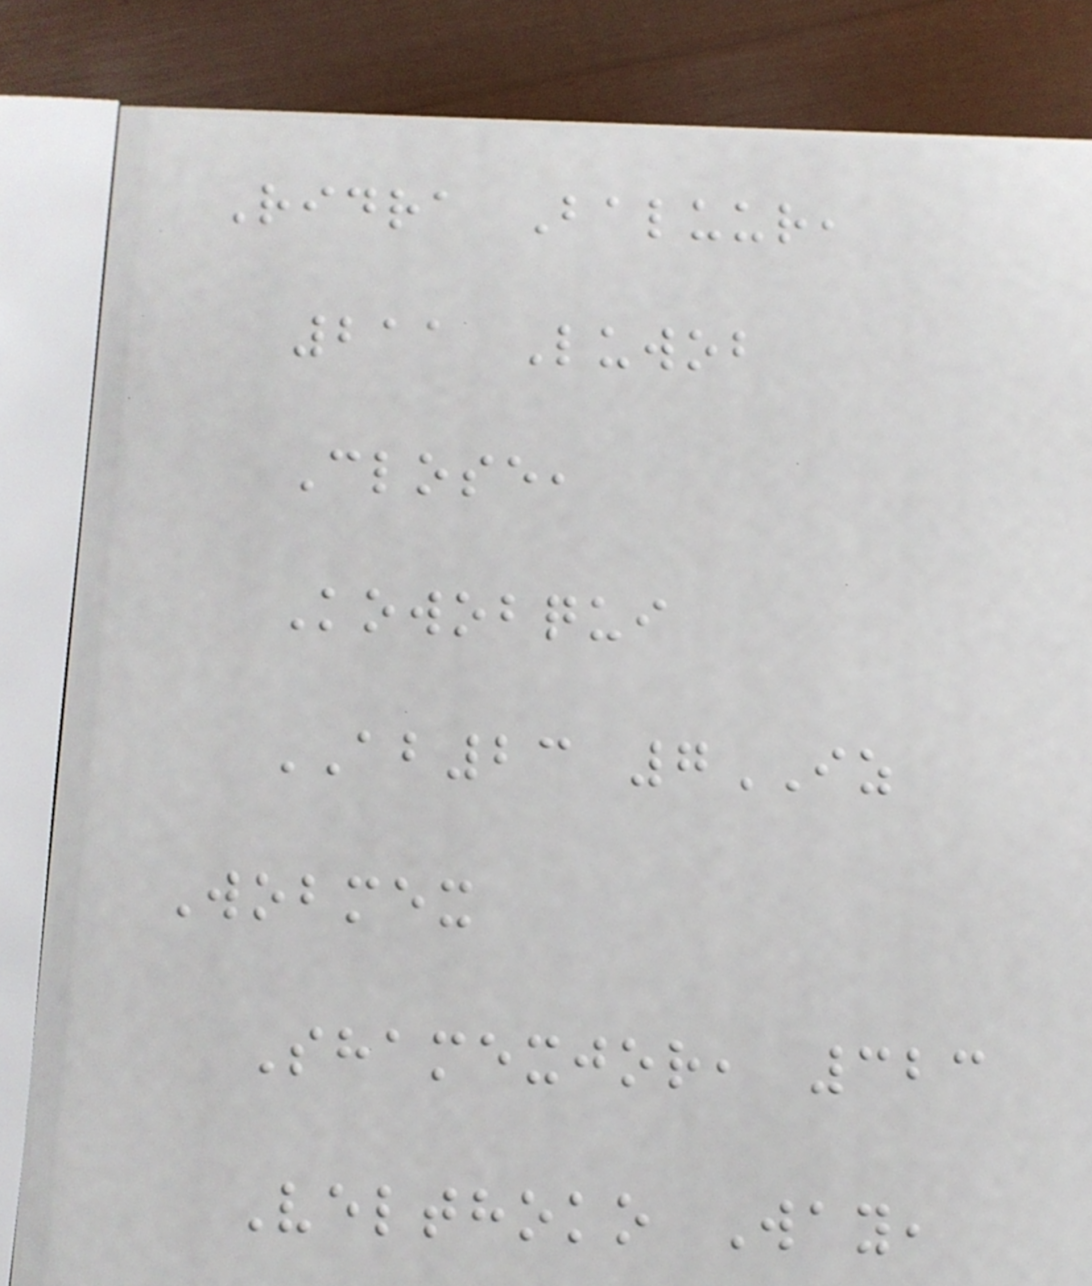Ridra Baluur,
211 Luwob
Close,
Kowobqui
AB23 7IZ
Wobmex
Shamexjor, 323
Velthoko Way,
